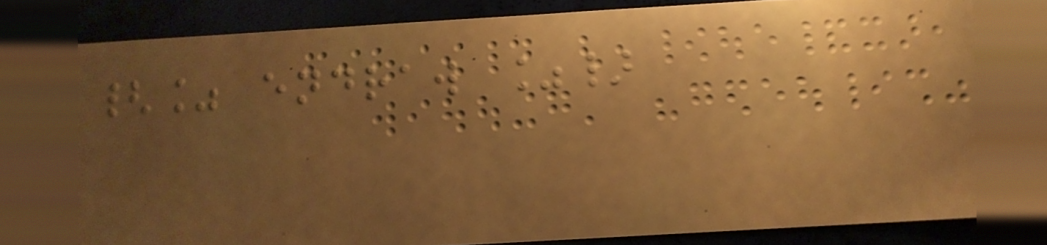{% endraw %}
